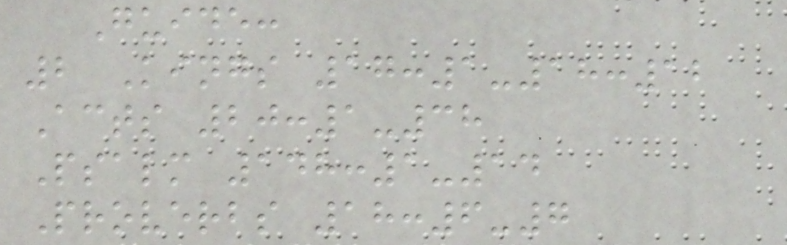Guide:
2 Kings 17:1-18:12
Acts 20:1-38
Psalm 148:1-14
Proverbs 18:6-7
